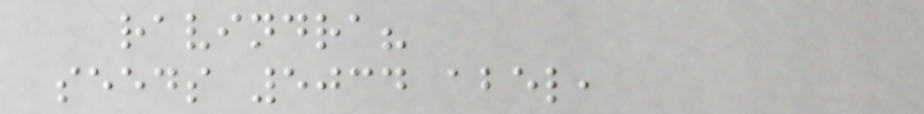ravindra?
seeds 5034 abel,
